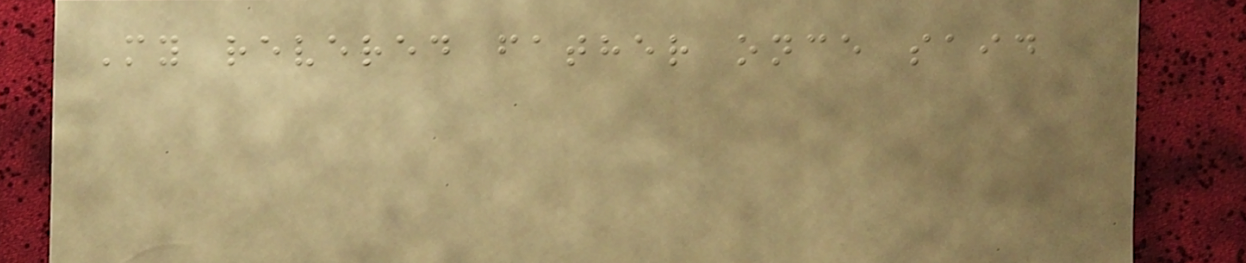My revered father once said
